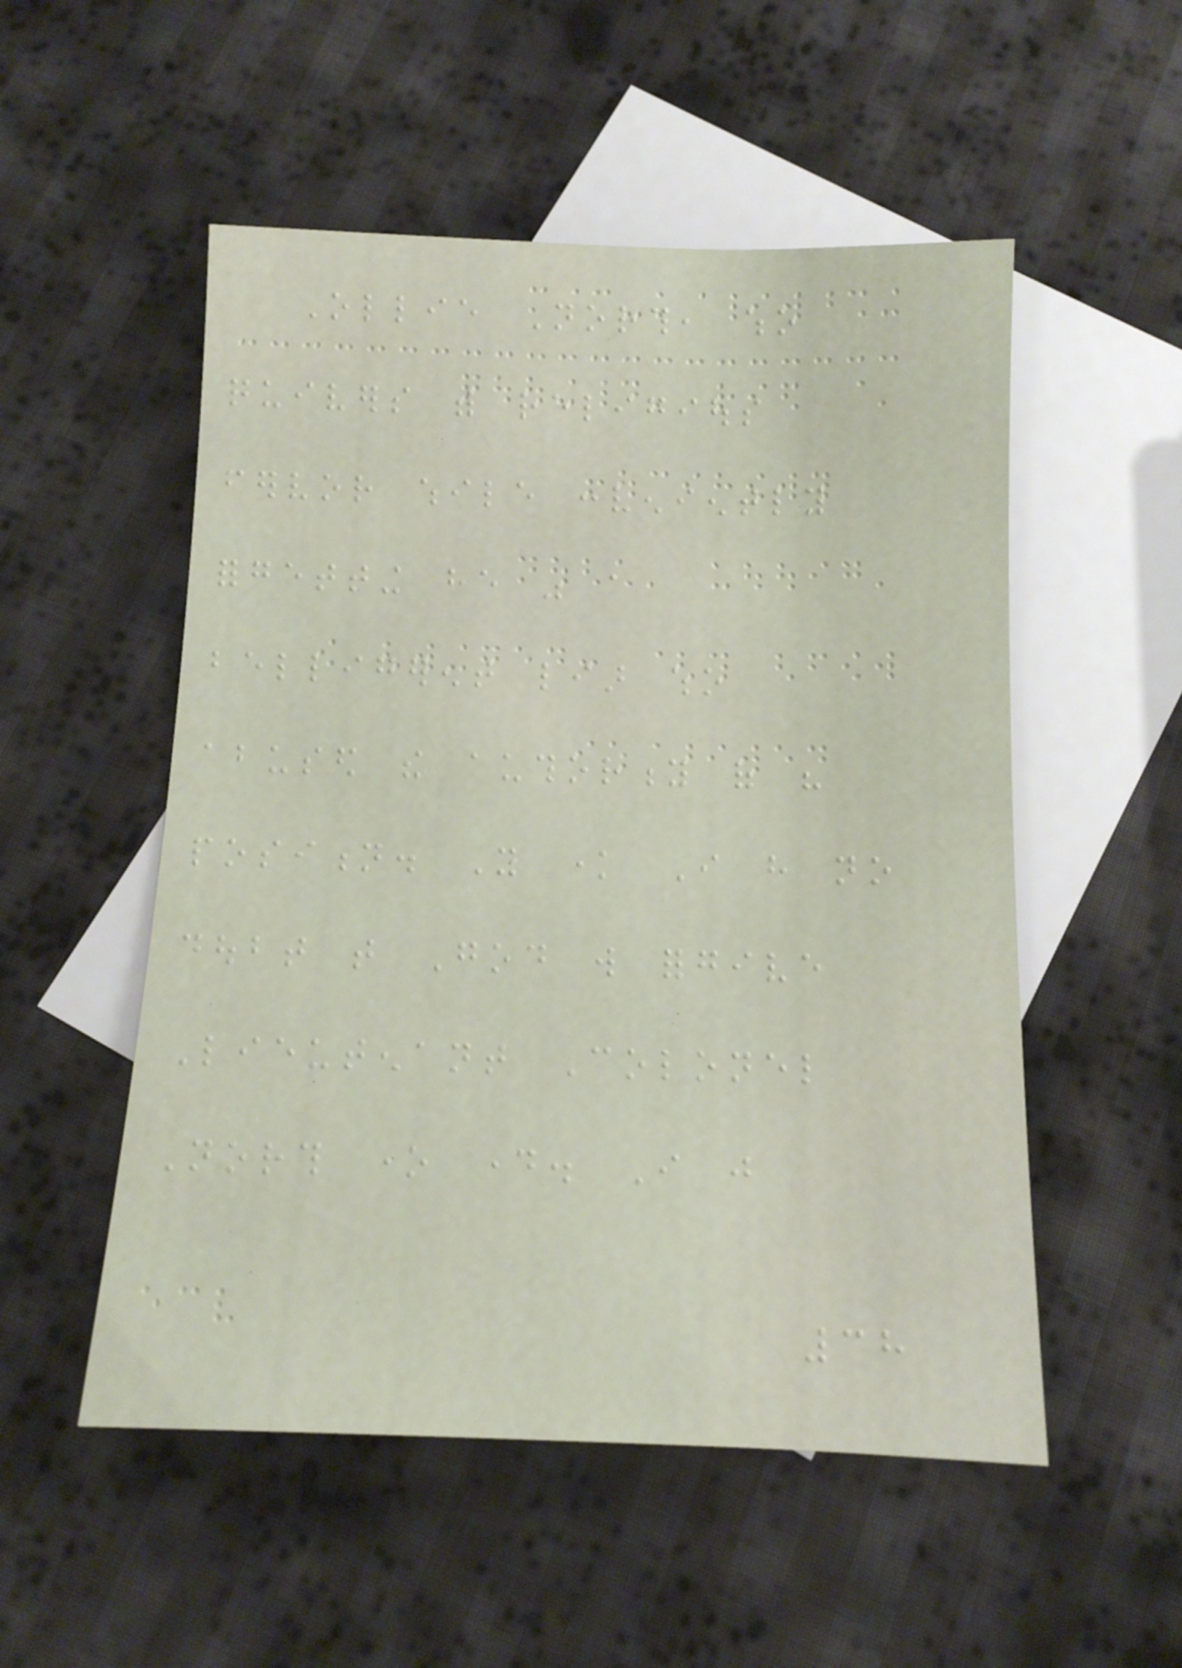Ollie North, who
quivers with religious
fervor while conveniently
forgetting he was a
belligerent liar who
abused the authority of his
position. You know I have no
doubt that God will forgive
Lieutenant Colonel
North one day. I just
38
